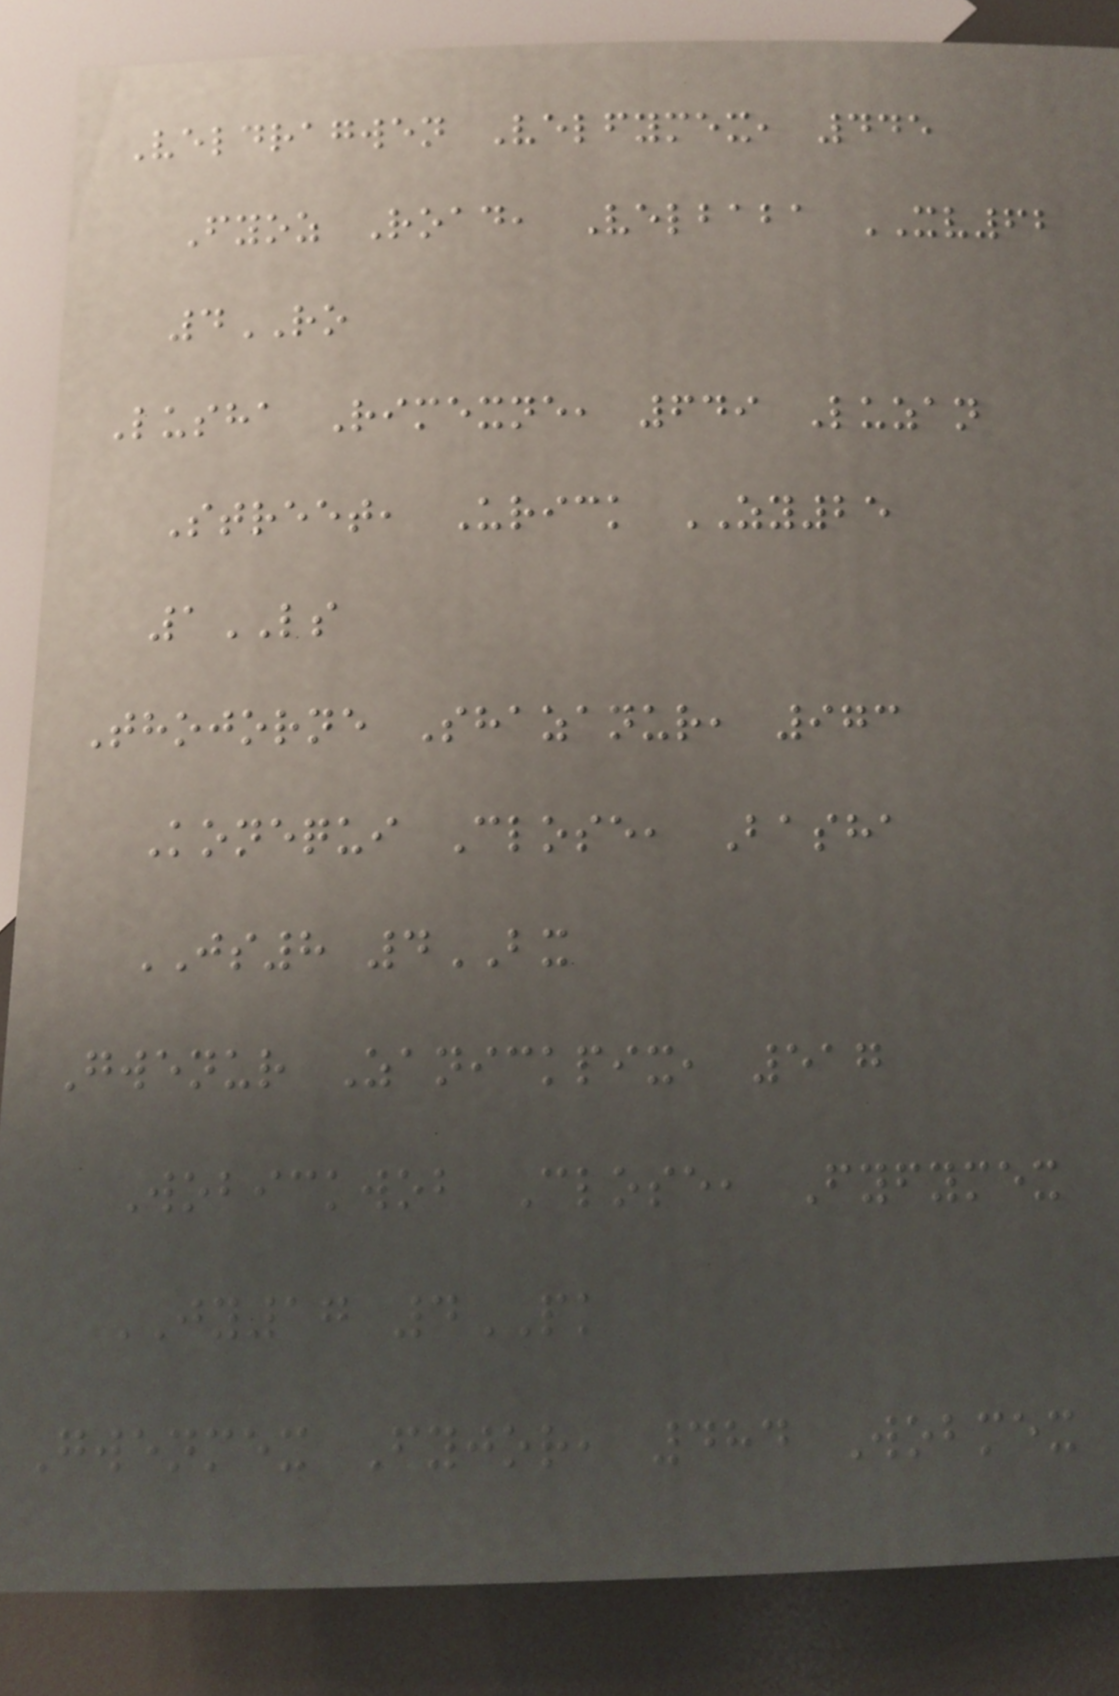Veldragwen Velfymex, 445
Fyoz Road, Velbaba XV62
4RO
Lusha Rimexne, 649 Luzan
Street, Urick ZY25
1LS
Thojorne Shazanur, 973
Konequi Close, Basha
JS8 4BX
Gwenur Zanickpix, 517
Wobickwob Close, Fyfymex
JY17 4PK
Gwenmex Fyjor, 484 Wobmex
